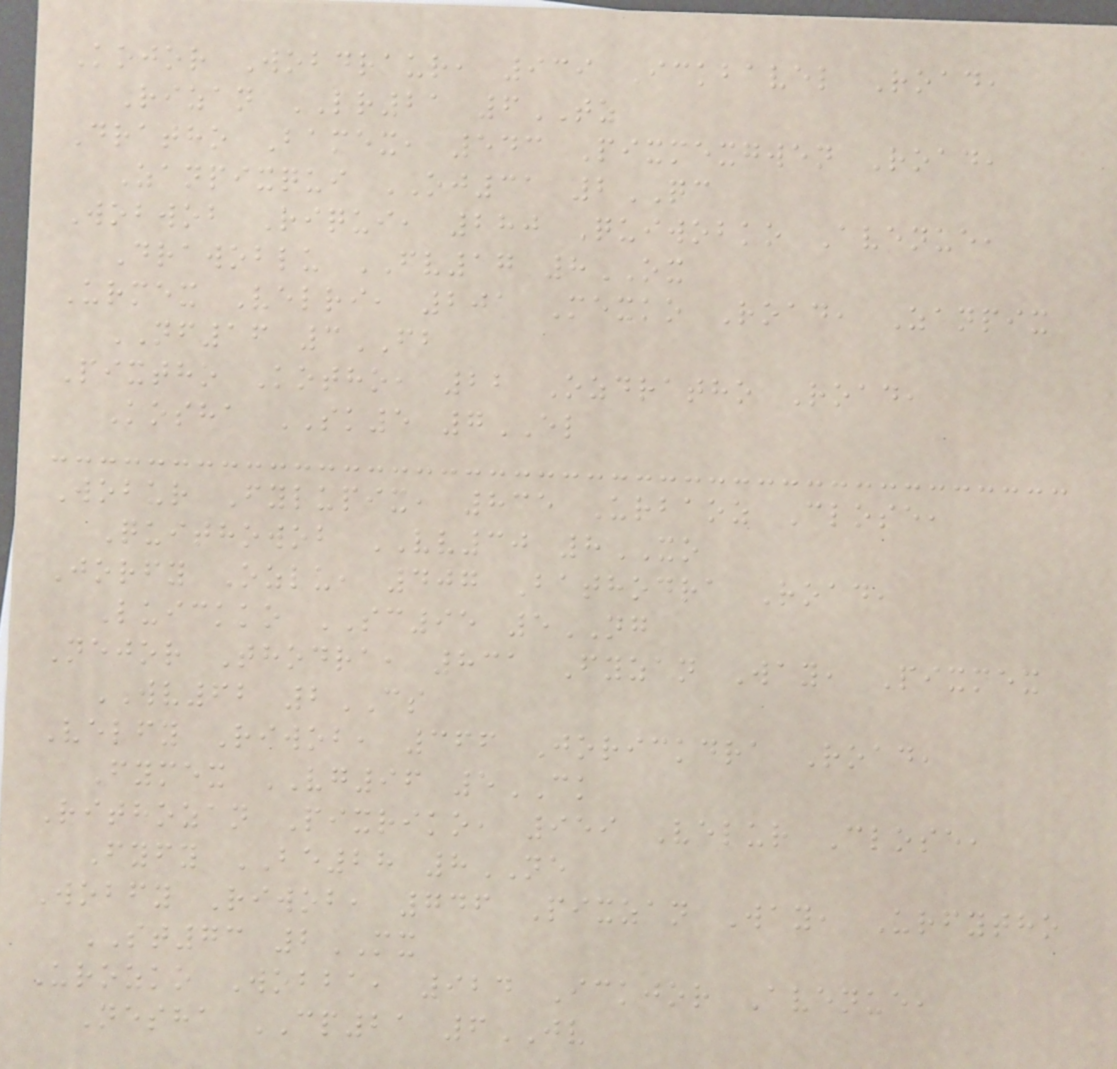Kojor Wobdraur, 939 Ickbavel Road,
Rizan LR21 6TZ
Dratho Bamex, 543 Pixmexgwen Road,
Zanpixqui OJ31 2QC
Wobwob Riqui, 280 Quiwobko Avenue,
Drawoblu FV17 8OX
Urmex Velri, 201 Mexko Road, Zanpix
NF16 3FB
Pixtho Kotho, 22 Ozdratho Road,
Kosha SK5 7EL
Wobur Fylupix, 835 Urbaoz Close,
Quithowob VV30 8XO
Jorfy Ozlu, 407 Bathodra Road,
Luickko SC95 5NG
Nejor Thodra, 831 Fyzan Way, Pixmex
WV62 2CS
Velfy Riwob, 366 Jorickdra Road,
Fymex VG96 5CK
Rithozan Pixriko, 959 Velur Close,
Fyfy BE28 8NE
Wobfy Riwob, 746 Pixzan Way, Urfytho
ST73 2MX
Urozko Wobba, 924 Ickjor Avenue,
Nesha CP21 6JV
